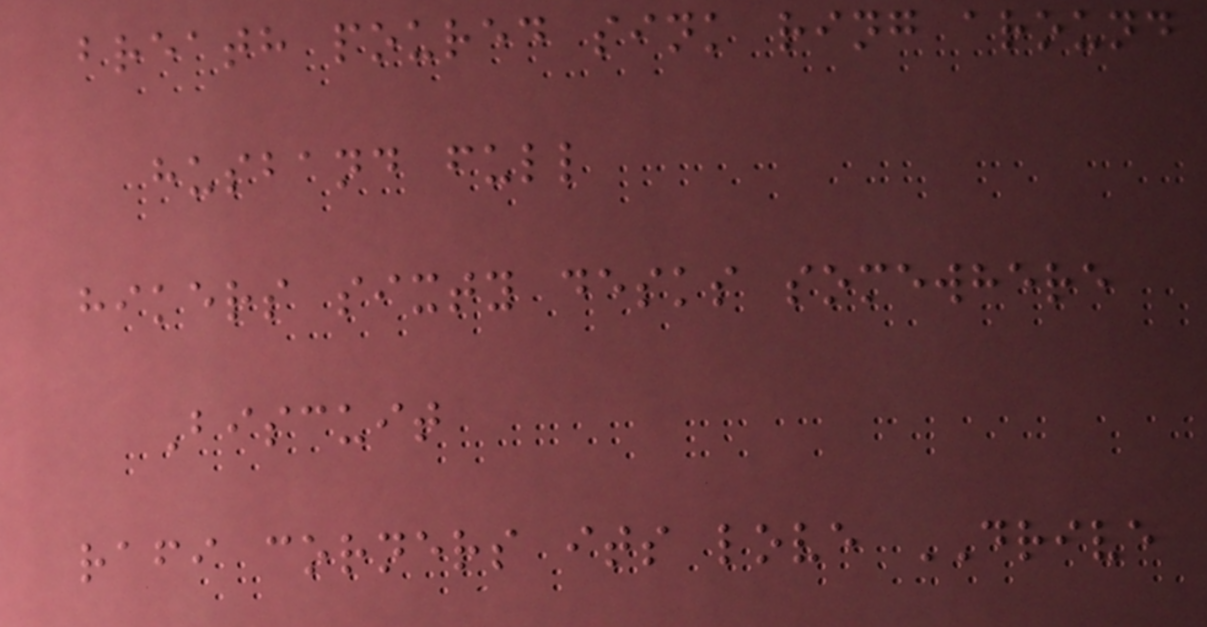breath poured sink ring around
husband full
hikers sixty desks somewhere
Biscuit
rafi corners its love DRIVE
